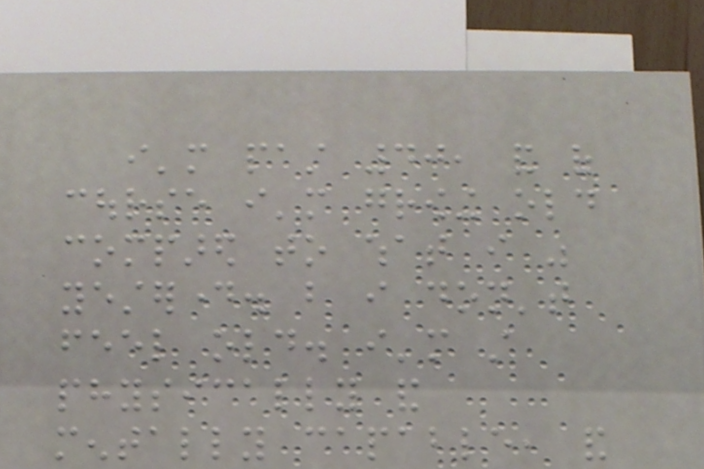i'm past 40, and of
course i'm growing old
compared to what i was
yesterday. but i don't
feel old. i'm still
physically and
mentally capable, and
